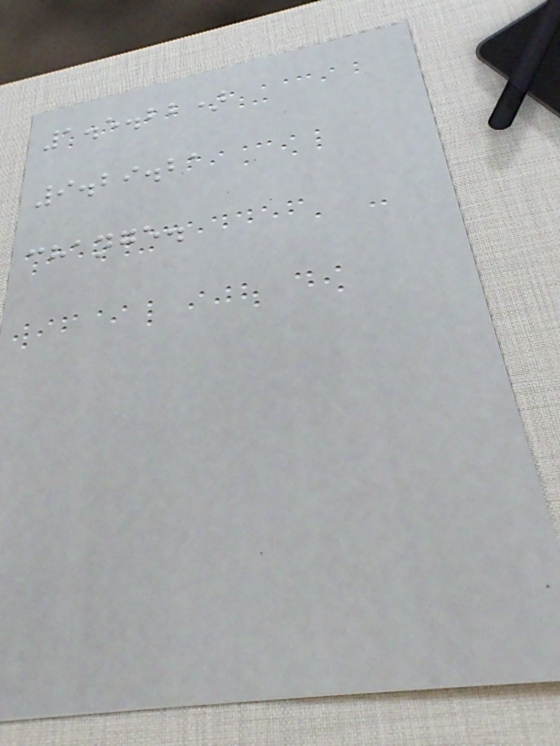1.5.22)
9.29.21
change.
